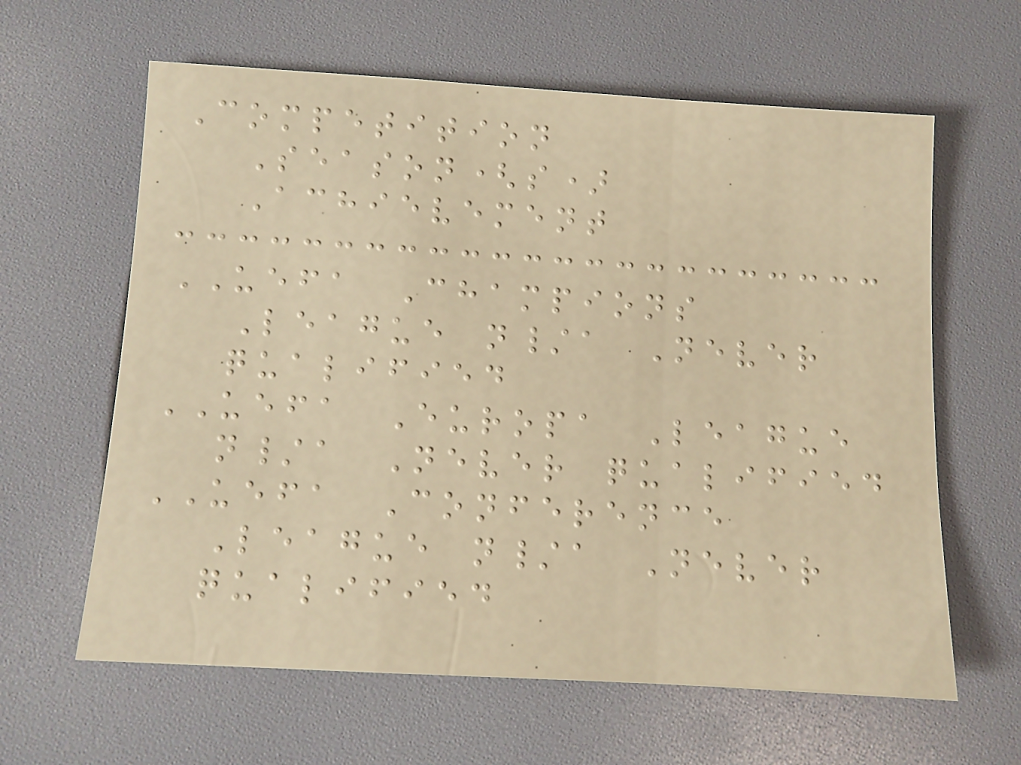Competition
Season(s)
Achievement
UEFA Champions
League n/a Never
qualified
UEFA Europa League
n/a Never qualified
UEFA Conference
League n/a Never
qualified
